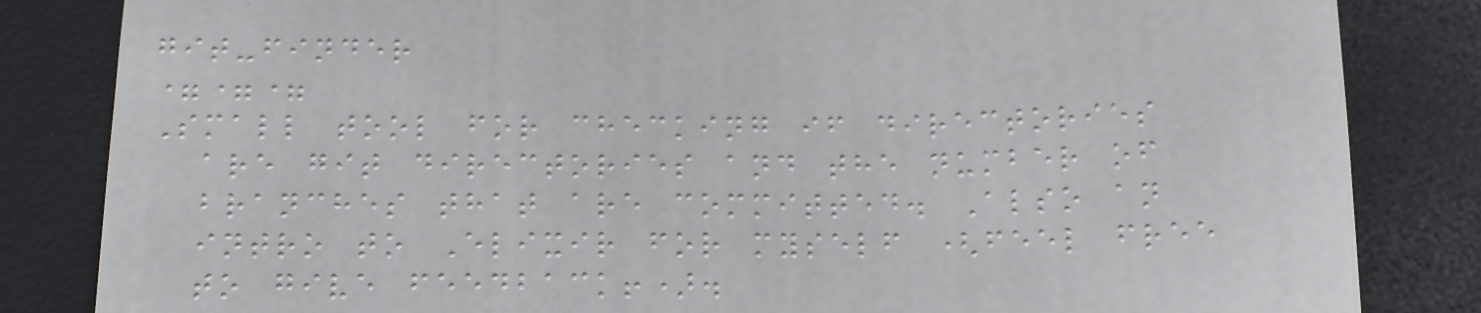git-finder
===
Small tool for checking if directories
are git directories and the number of
branches that are committed. Also an
intro to Elixir for myself (feel free
to give feedback!).
